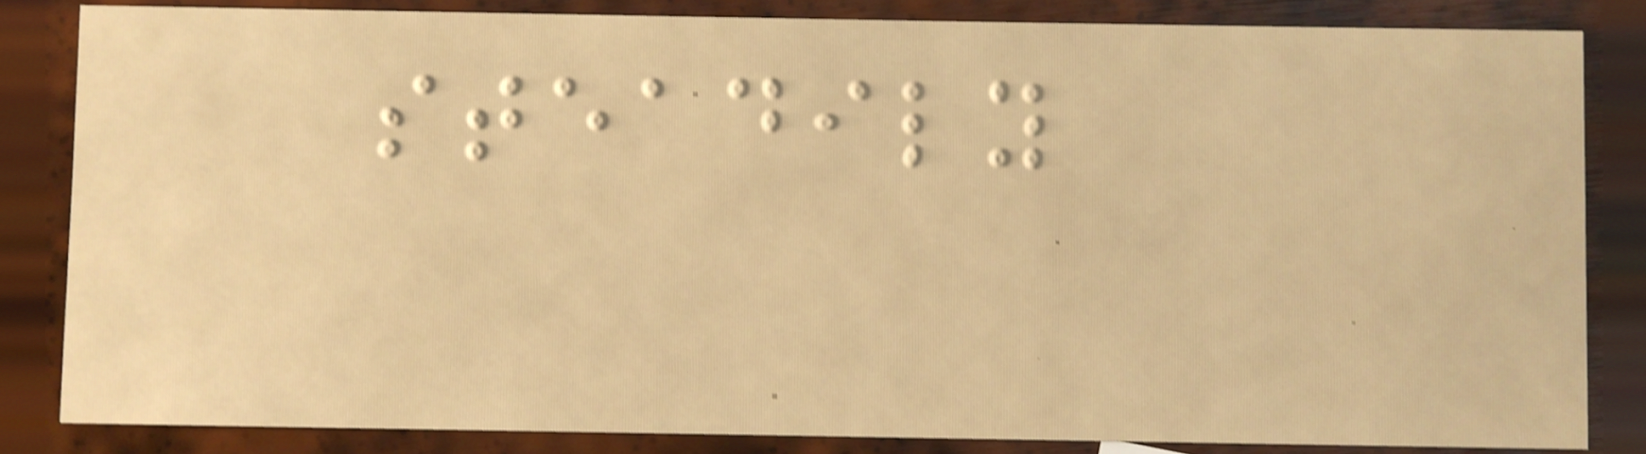steadily
